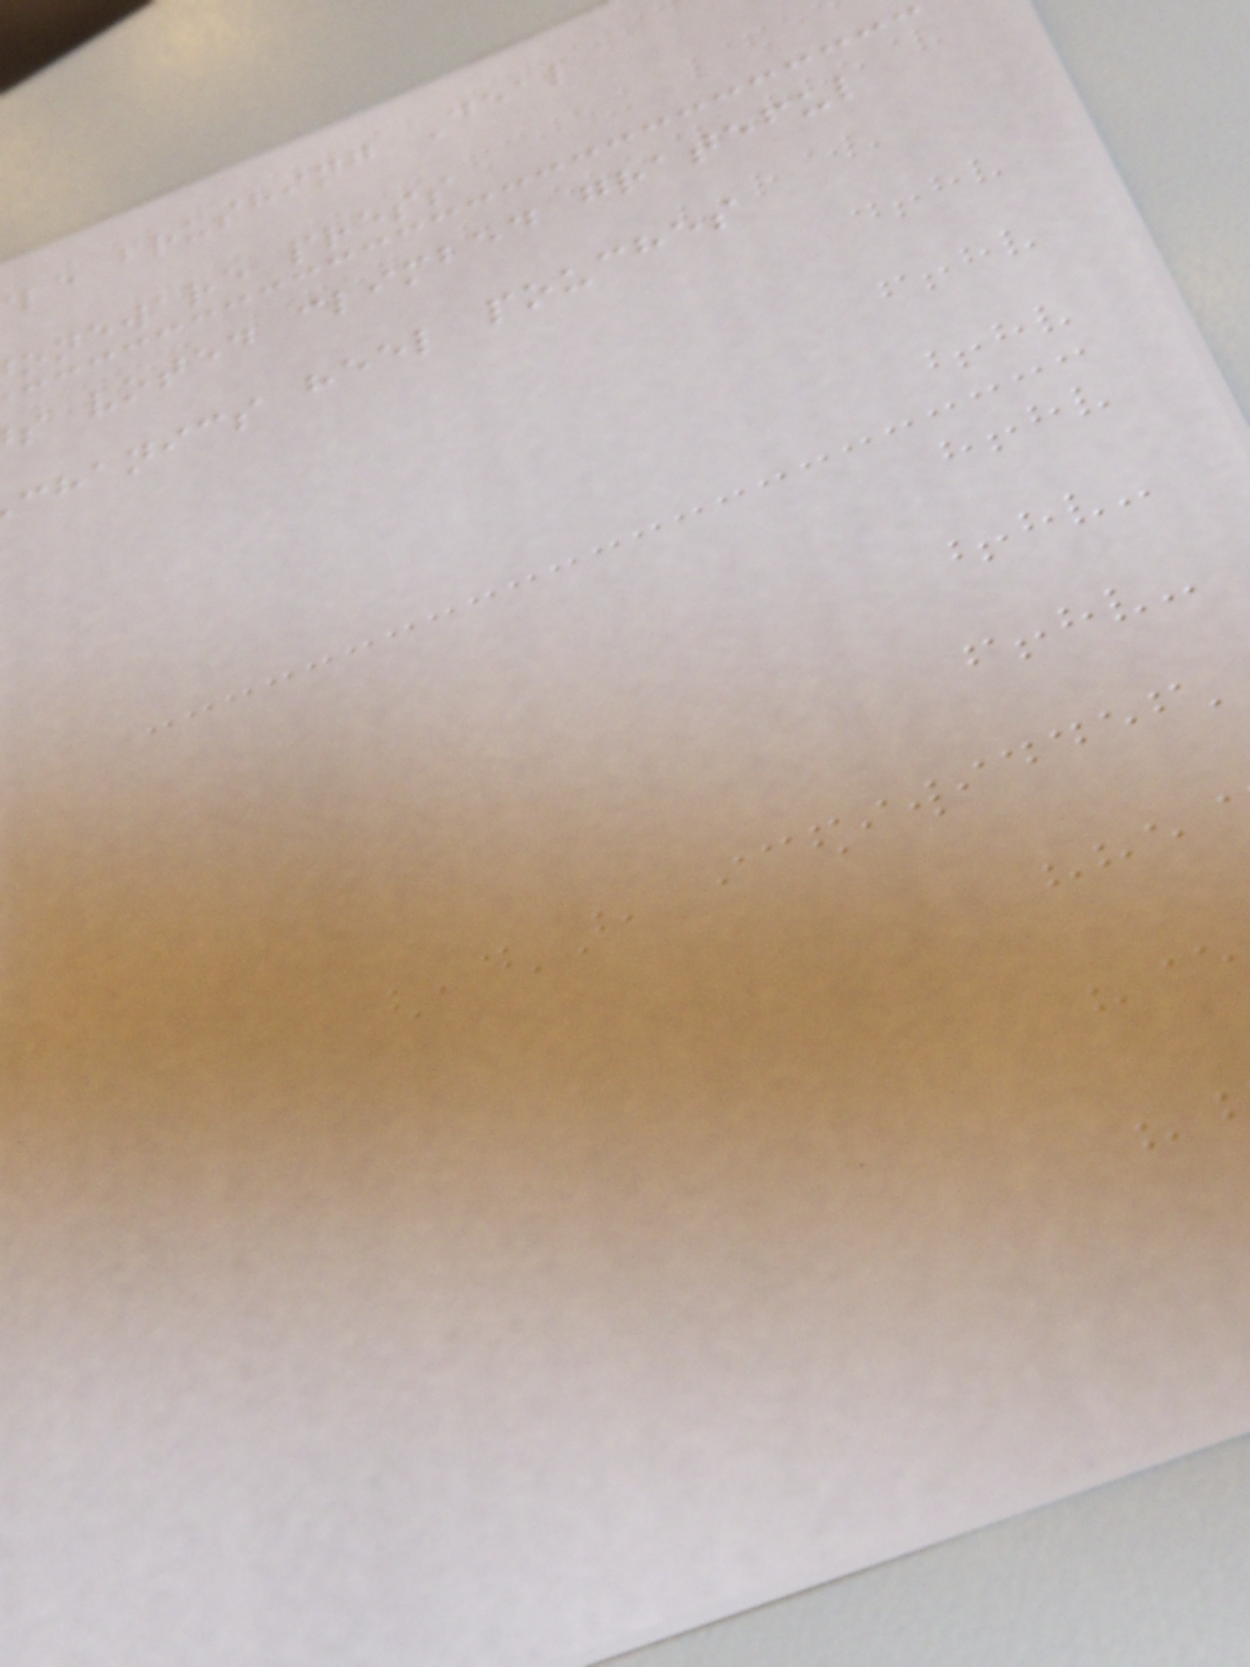le brushing Deal
oneware press
s voted climbed grateful
chanics heel pouches
